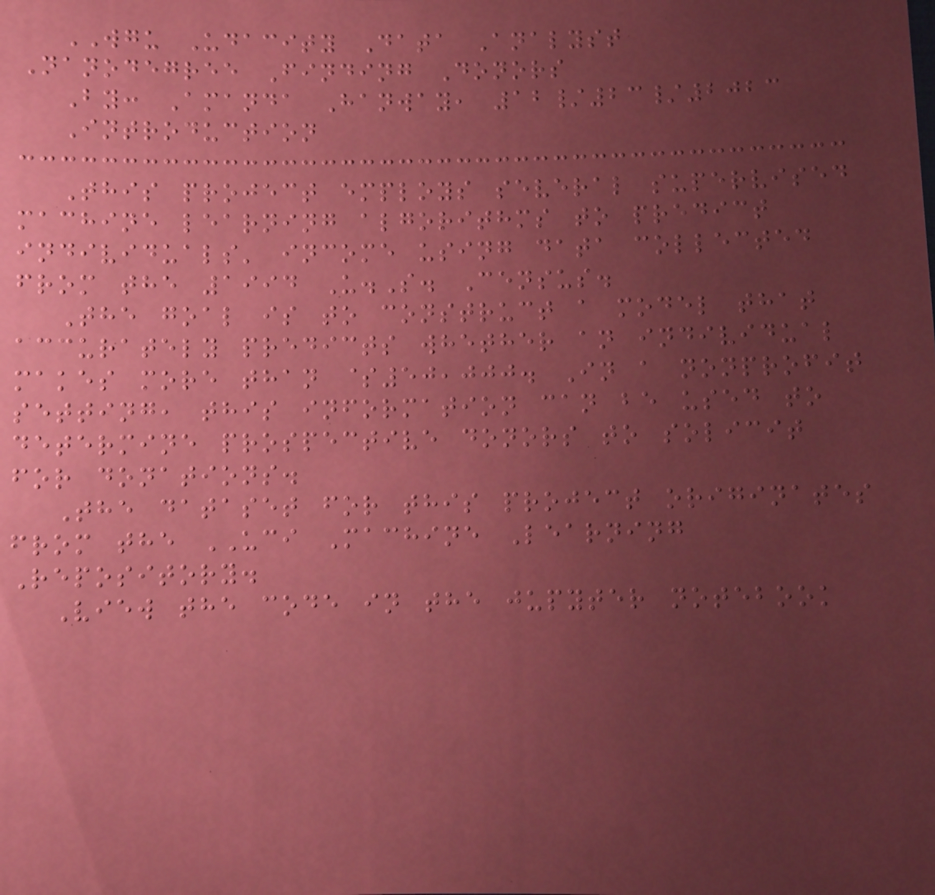WGU Udacity Data Analyst
Nanodegree Finding Donors
By: Amanda Hanway, 12/23/2023
Introduction
This project employs several supervised
machine learning algorithms to predict
individuals' income using data collected
from the 1994 U.S. Census.
The goal is to construct a model that
accurately predicts whether an individual
makes more than $50,000. In a nonprofit
setting, this information can be used to
determine prospective donors to solicit
for donations.
The dataset for this project originates
from the UCI Machine Learning
Repository.
View the code in the jupyter notebook
